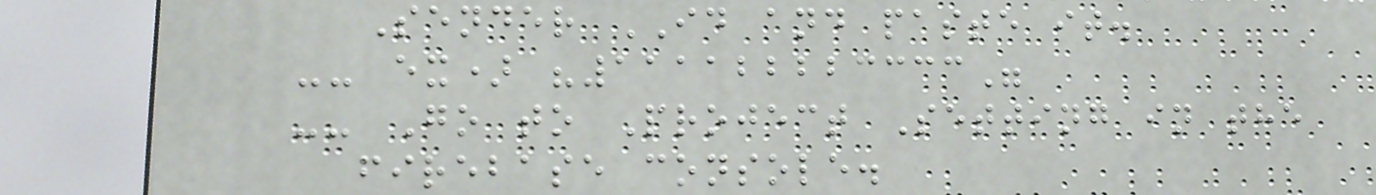Sender ID and paste it.
-- ex) "111122223333"
-- Go to Project Setting in the
firebase console.
